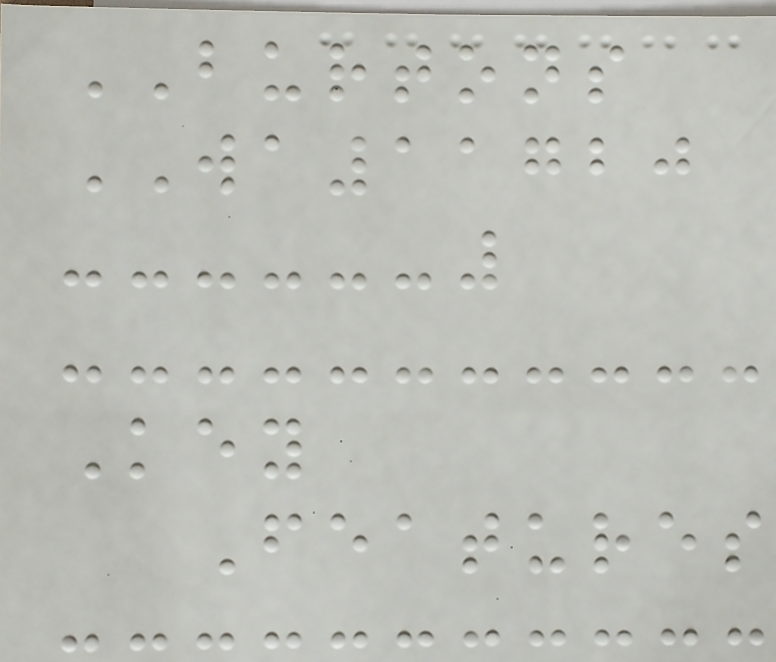BURTONS
WA11720
Key
Features
